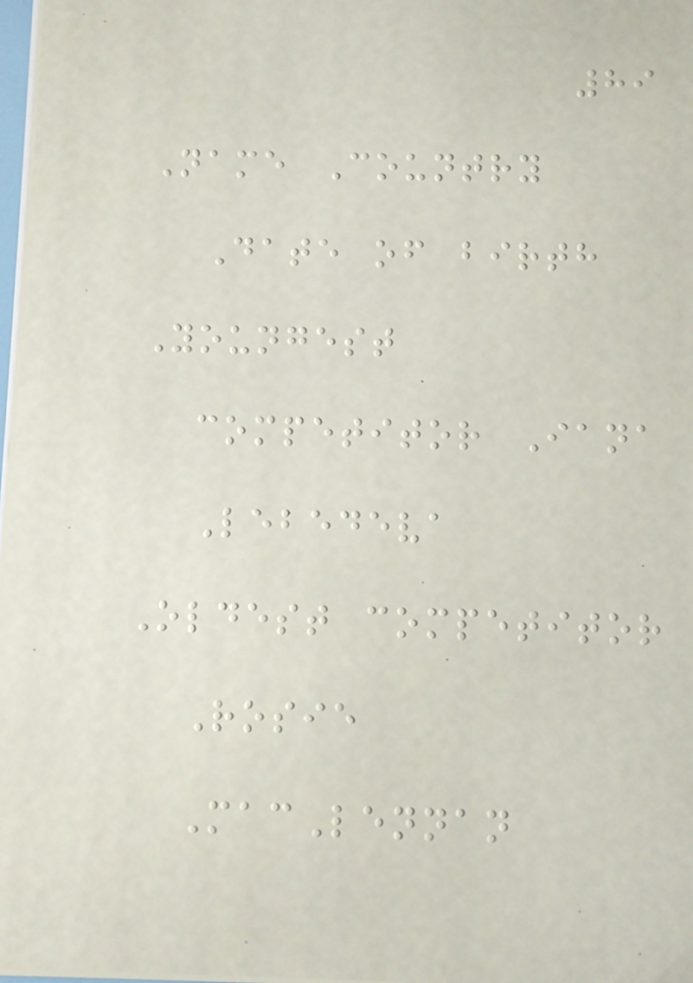89
Name Country
Date of birth
Youngest
competitor Iana
Lebedeva
Oldest competitor
Rosie
MacLennan
